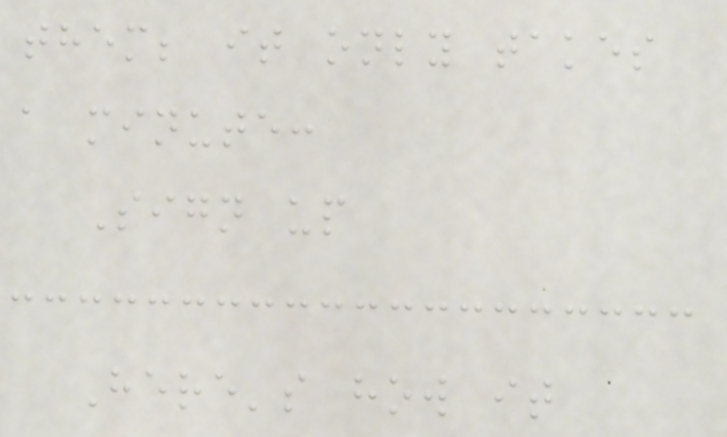them; it only takes
a minute:
Sign up
Here's how it
